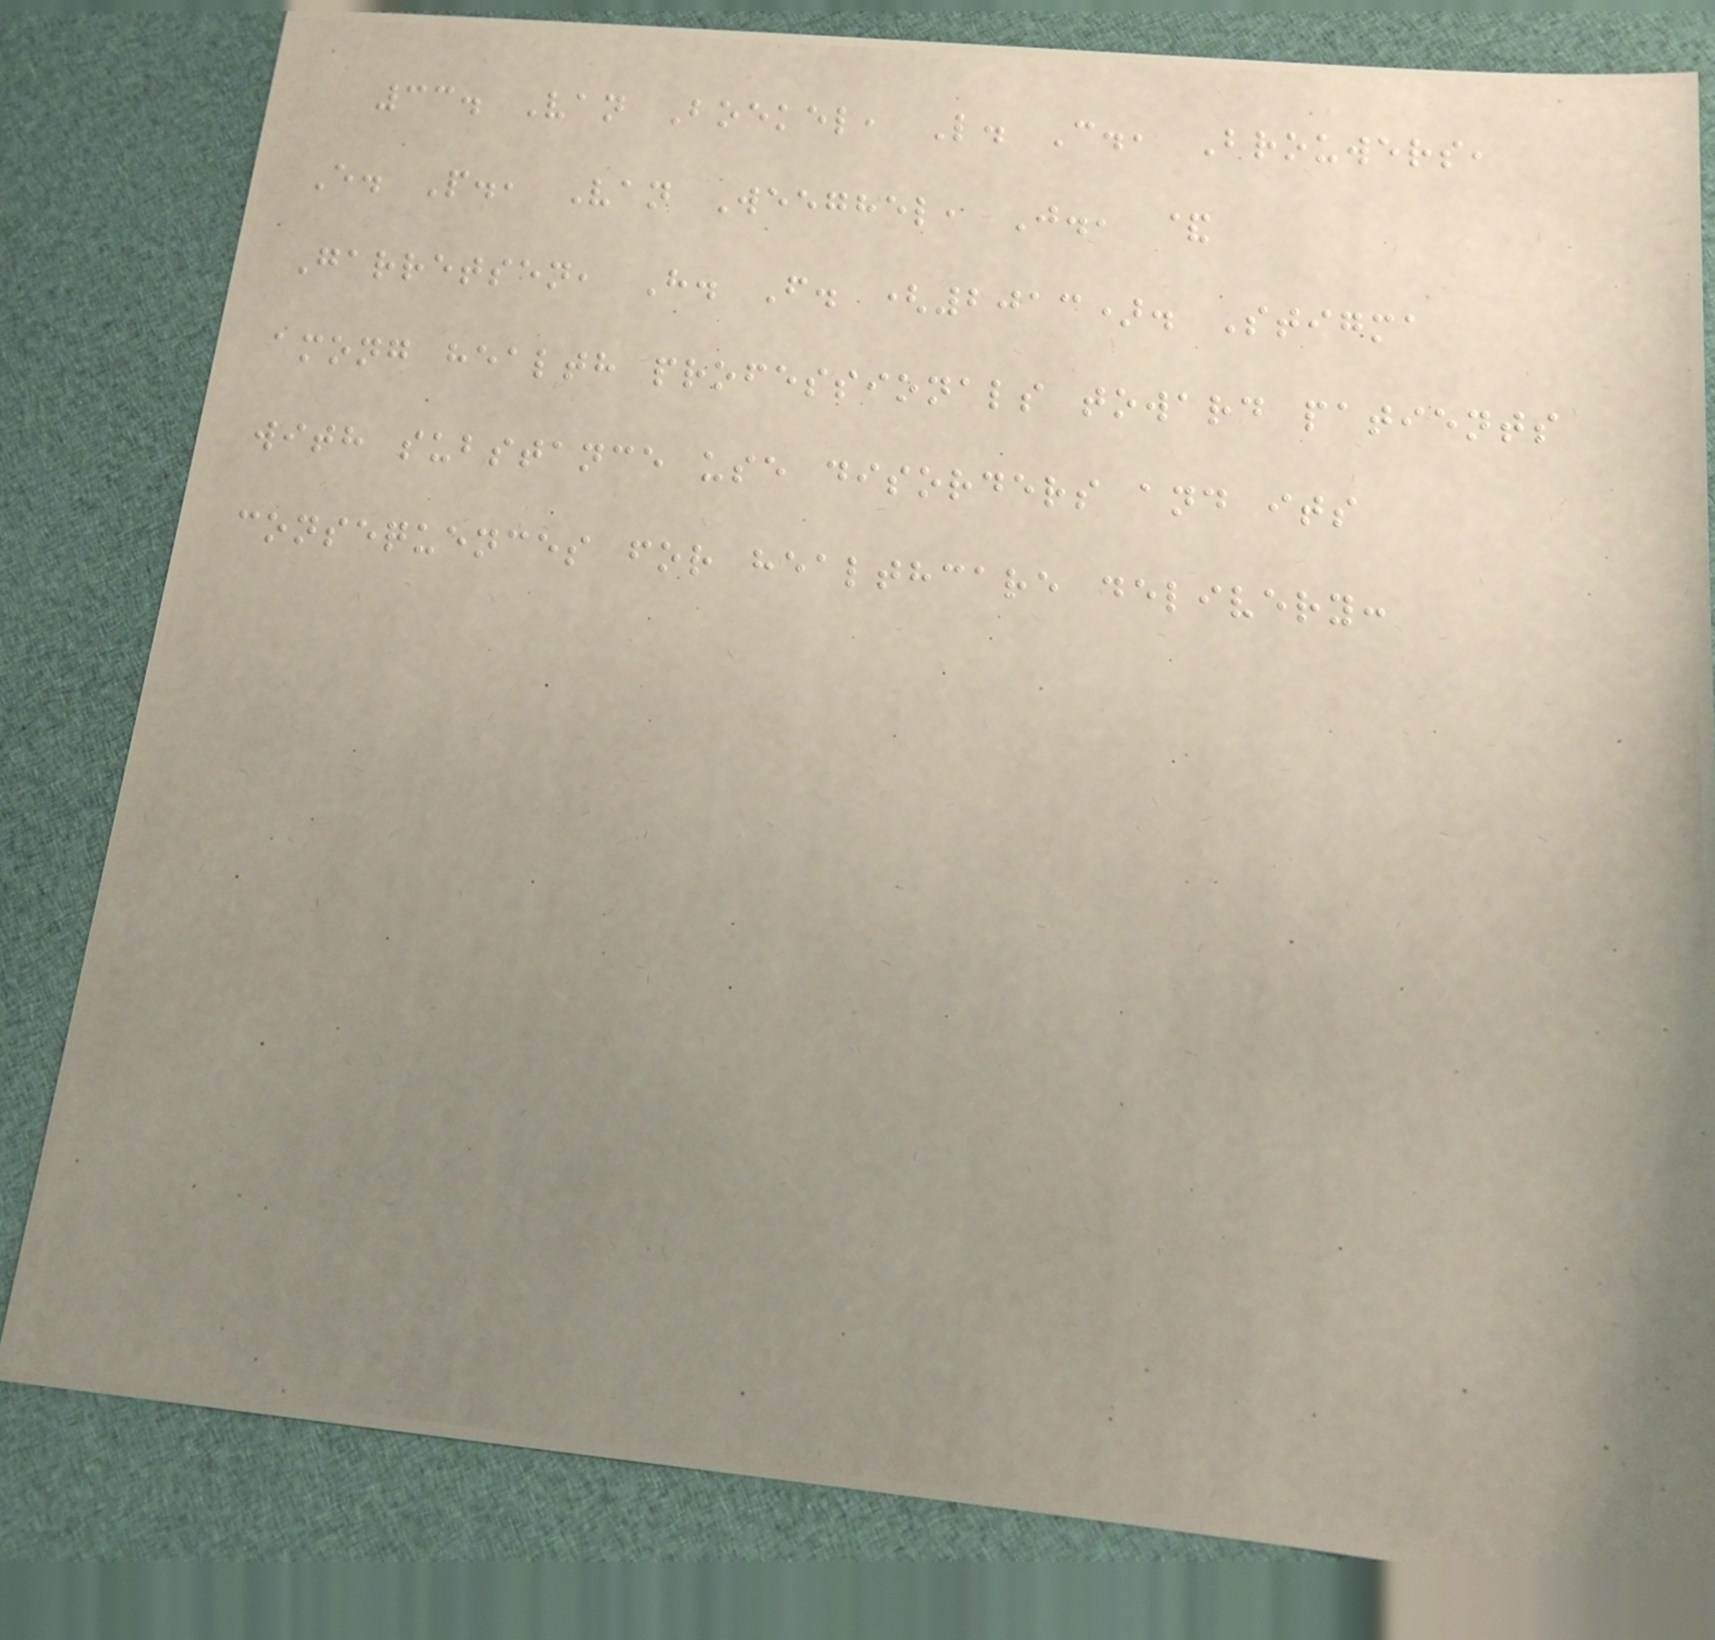33. Van Boekel, L. C., Brouwers,
E. P., Van Weeghel, J., &
Garretsen, H. F. (2013). Stigma
among health professionals toward patients
with substance use disorders and its
consequences for healthcare delivery:
